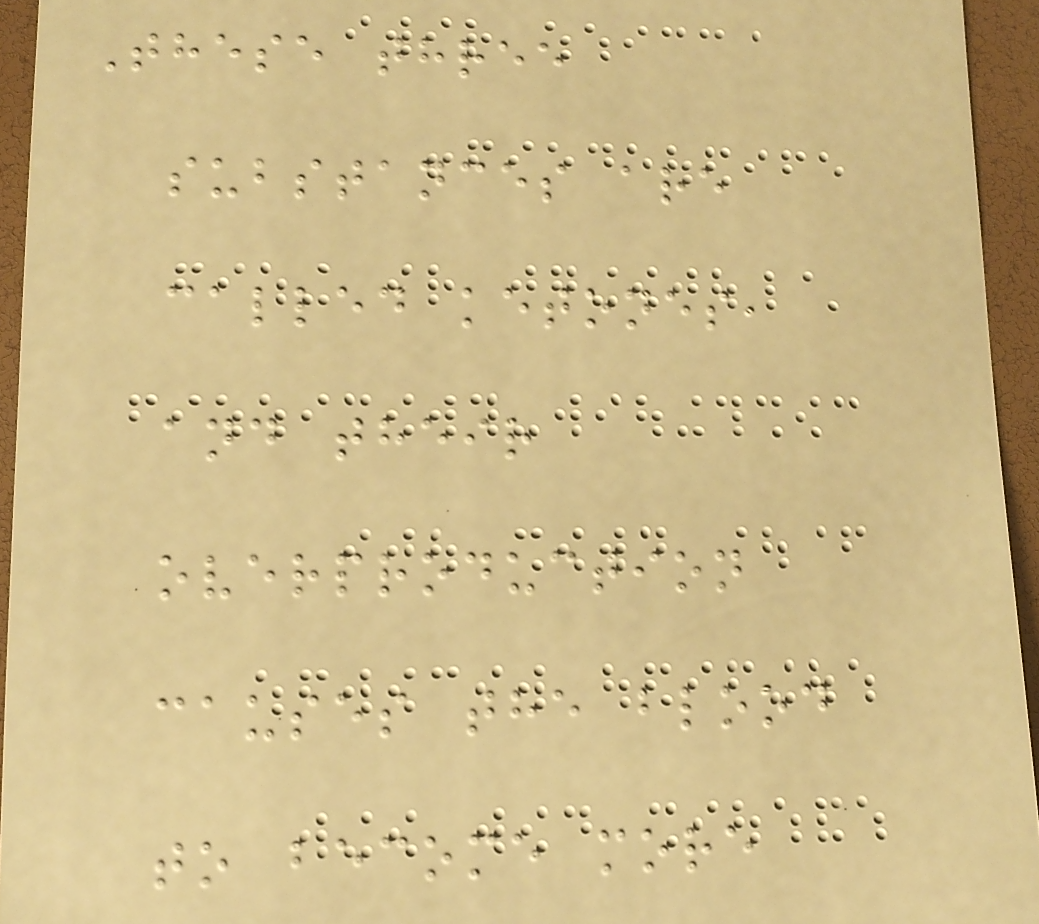These three
substances are
called ketones,
and their
overproduction
causes the blood
to become more
